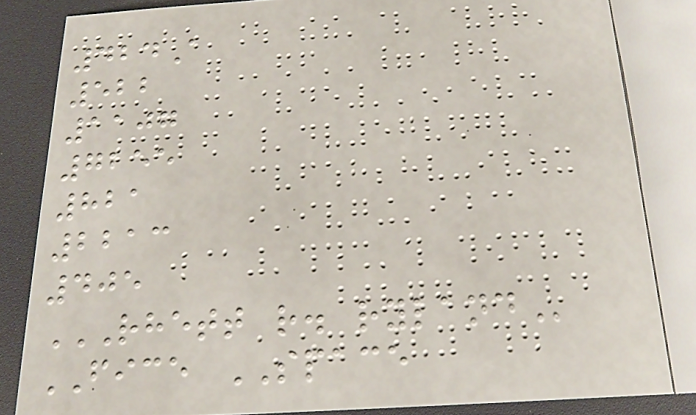424A
522
1107
7255
821
2213
405
RHETT R. RYLAND
FICE SPACE
